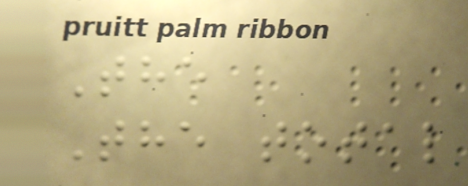The
The total
